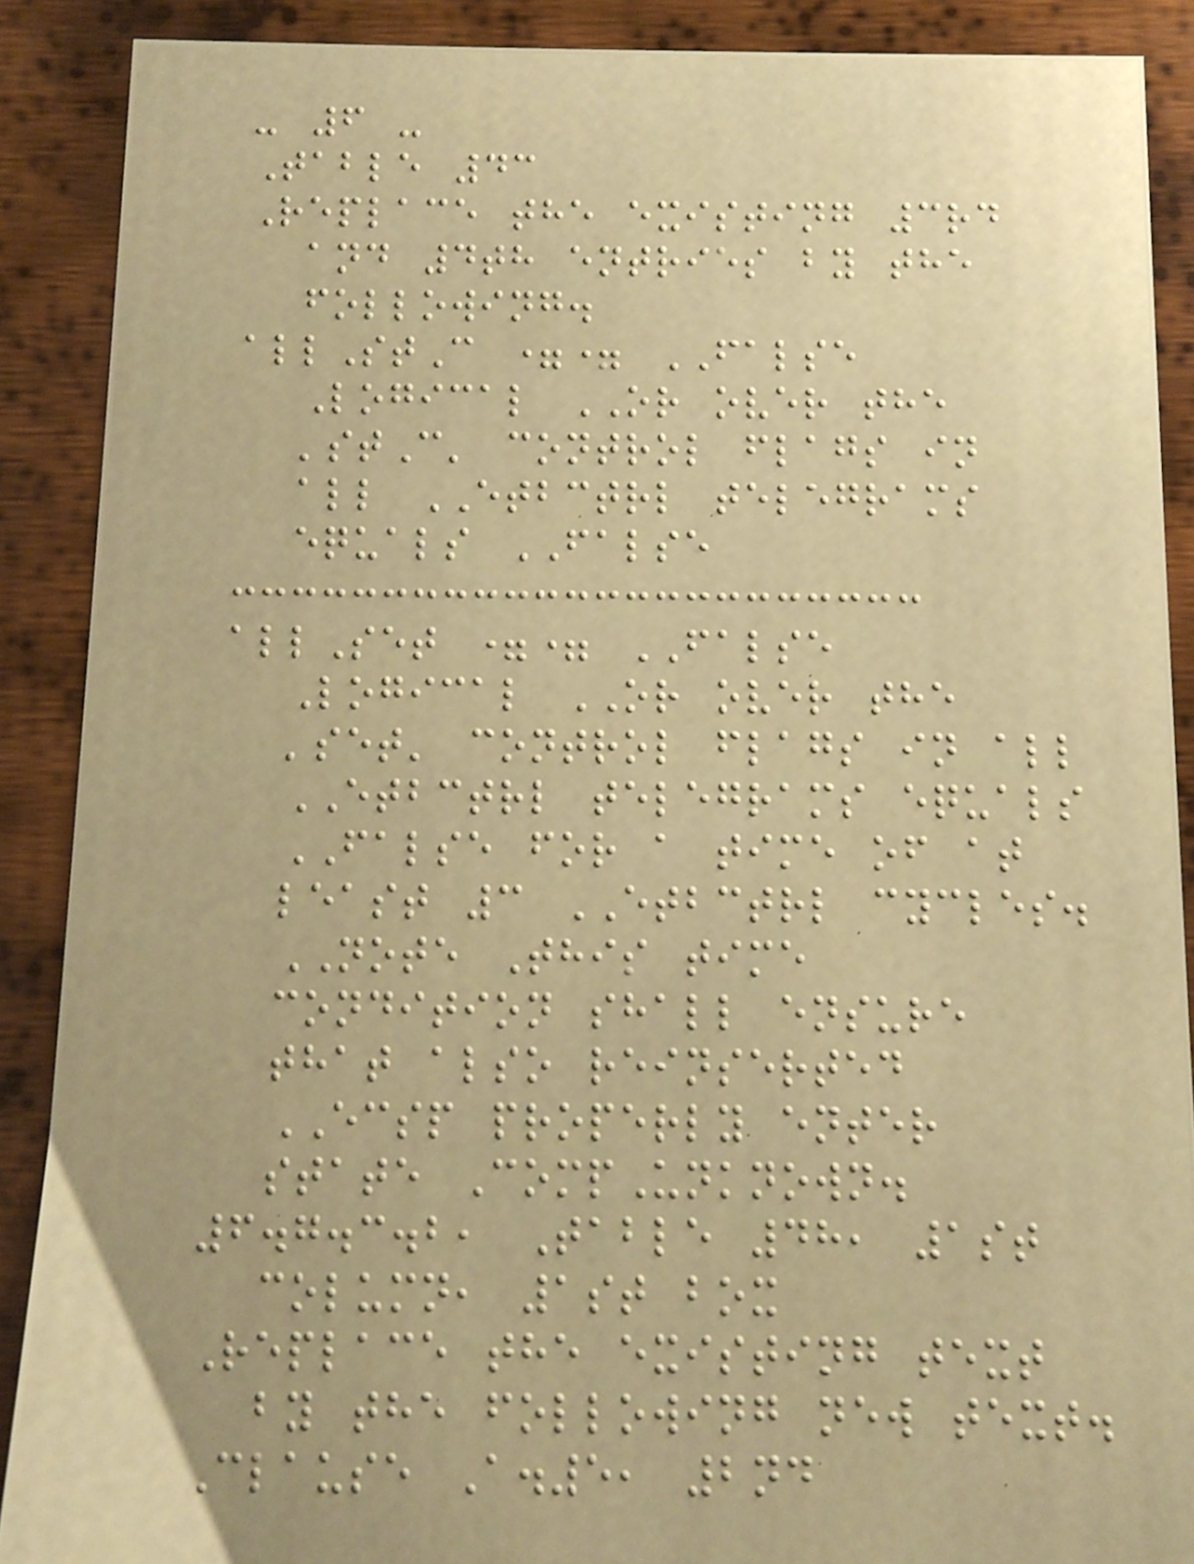- 6 -
Table 43
Replace the existing 3rd
and 4th entries by the
following.
allStC == FALSE
Logical OR over the
'stC' control flags in
all ETBCTRL telegrams
equals FALSE
allSet == FALSE
Logical OR over the
'set' control flags in all
ETBCTRL telegrams equals
FALSE for a time of at
least 3 ETBCTRL cycles.
NOTE This time
condition shall ensure
that also reinserted
ECSP properly enter
state CompUnknown.
6.7.3.2, Table 48, 1st
column, 1st box
Replace the existing text
by the following new text.
Clause A.5, 2nd
